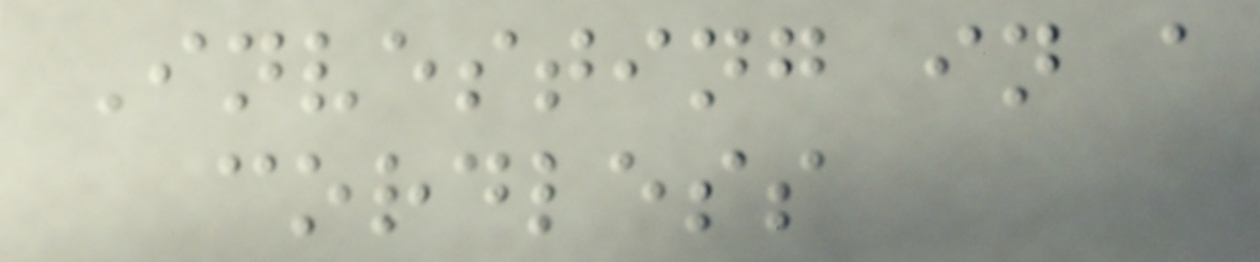Investing in a
cordless
